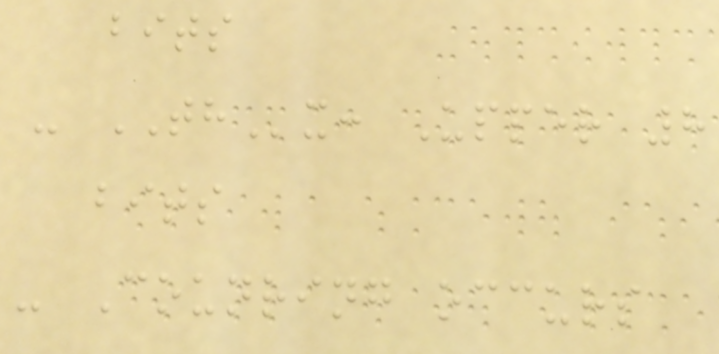bits
- THx: Upper 8
bits
- Counring occurs
